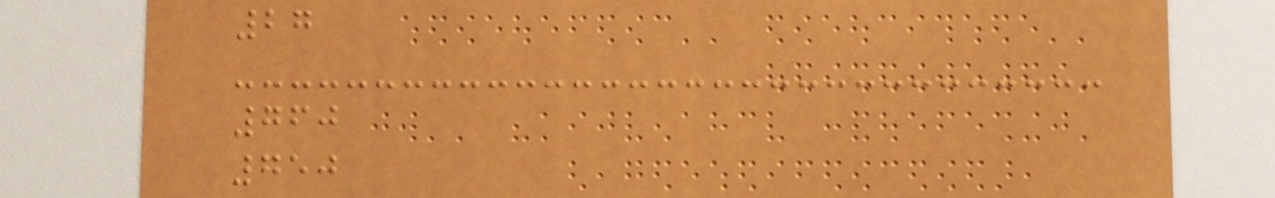27
760
750
